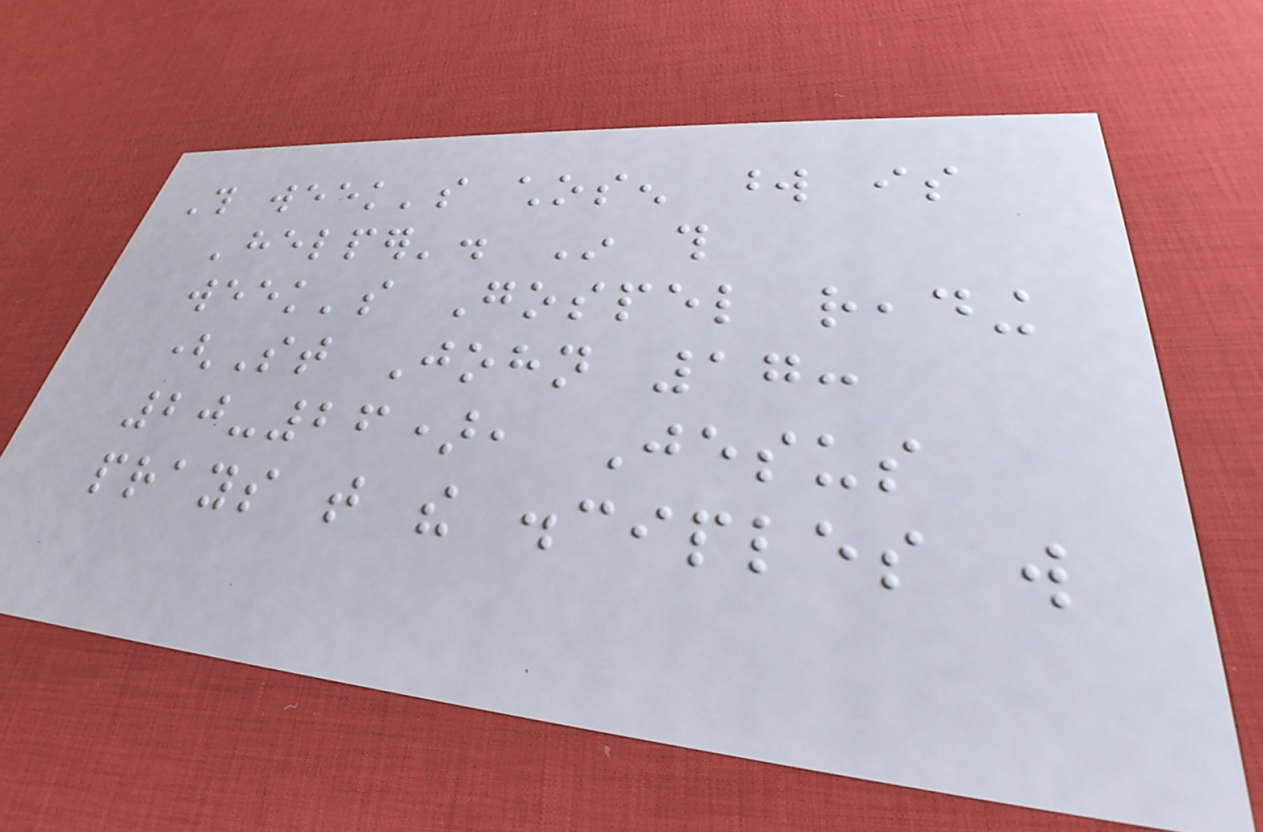This week's chosen word is
'helper'. In this
week's Gospel reading
(St John 17:
20-26), Jesus
prays that the disciples will
